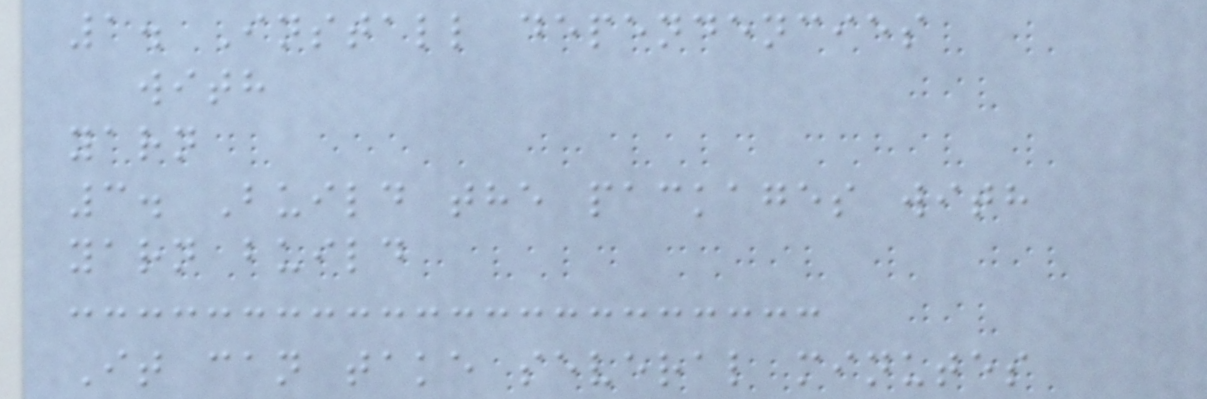1. Install dependencies
with
yarn
3. Build the packages with
yarn build
It can take several minutes
